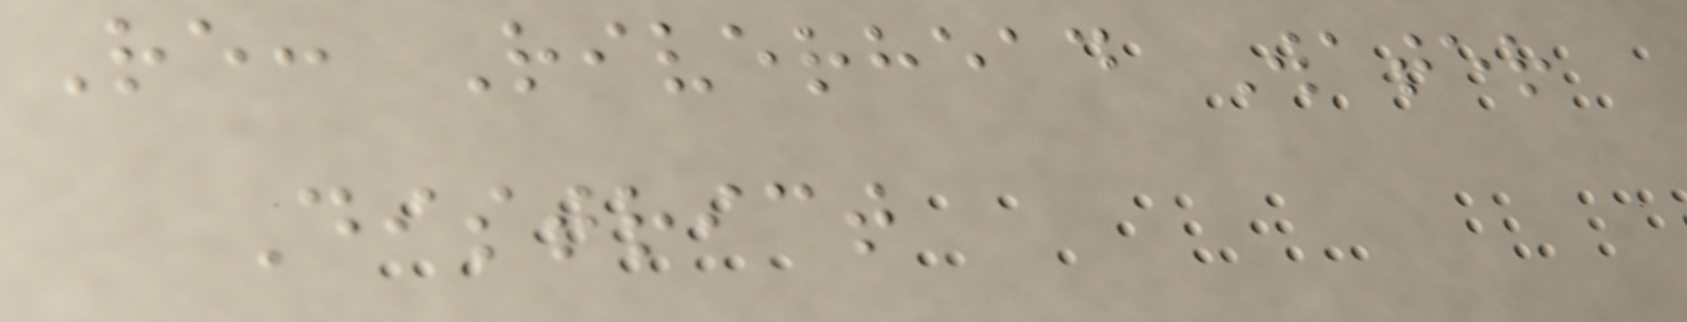Re: Riverhead Water
District
